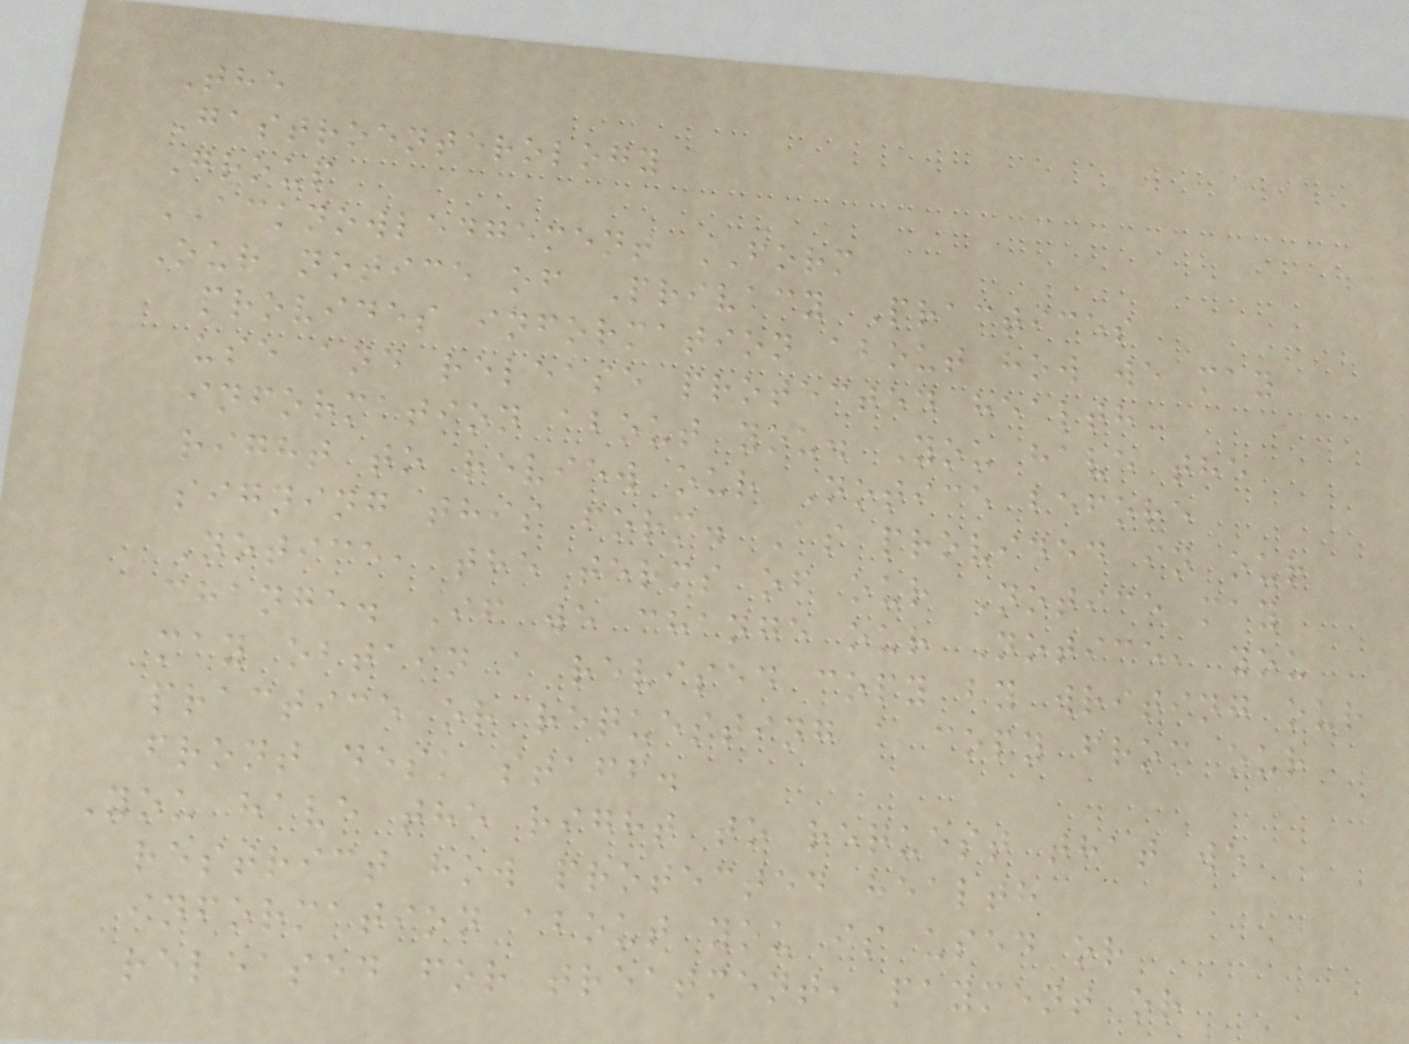The
Gastroenterology
Group
ACKNOWLEDGEMENT FORM
Our notice of Privacy Practices
provides information about how we may
use and release protected health
information about you. You have the
right to review our Notice before
signing this form. As provided in our
Notice, the terms of our Notice may
change. If we change our Notice, you
may obtain a revised copy by writing our
practice or requesting a copy from our
front desk staff.
You have the right to request that we
restrict how protected health
information about you is used or
released for treatment, payment or
